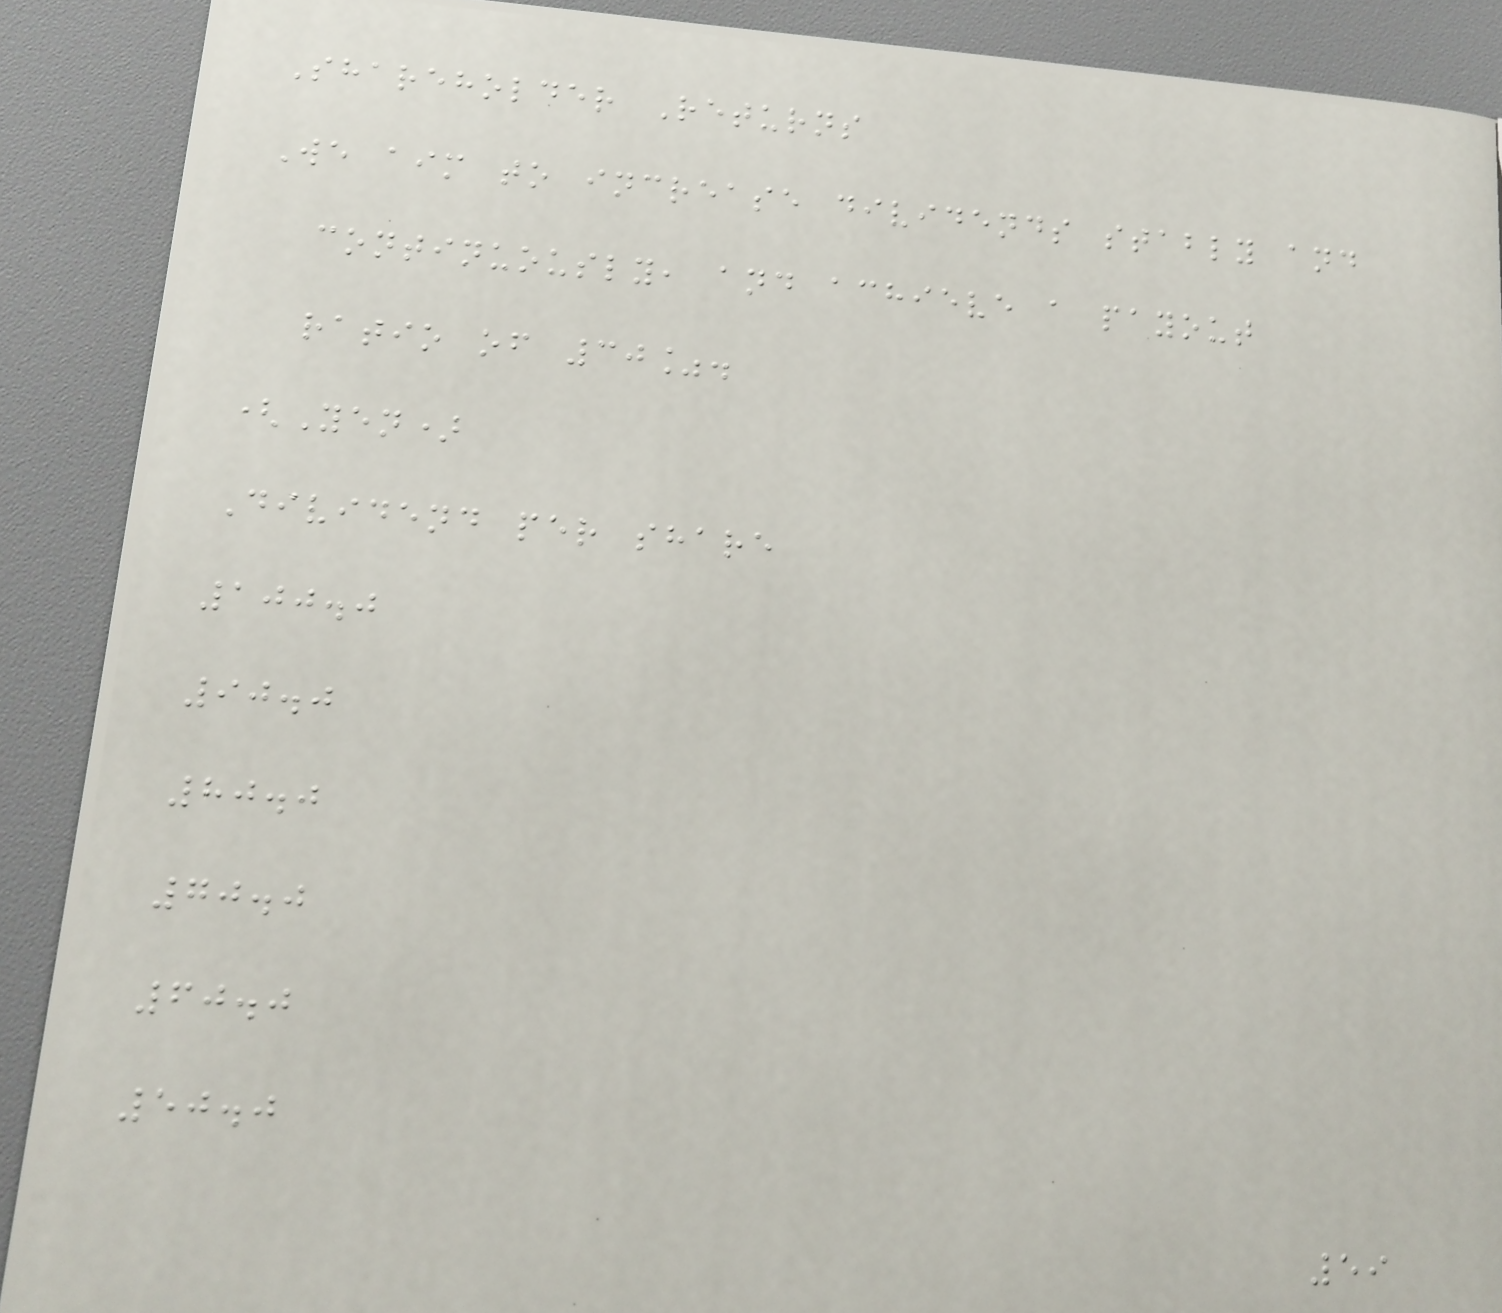Shareholder Returns
We aim to increase dividends stably and
continuously, and achieve a payout
ratio of 30%.
(Yen)
Dividend per share
100.0
90.0
80.0
70.0
60.0
50.0
59
